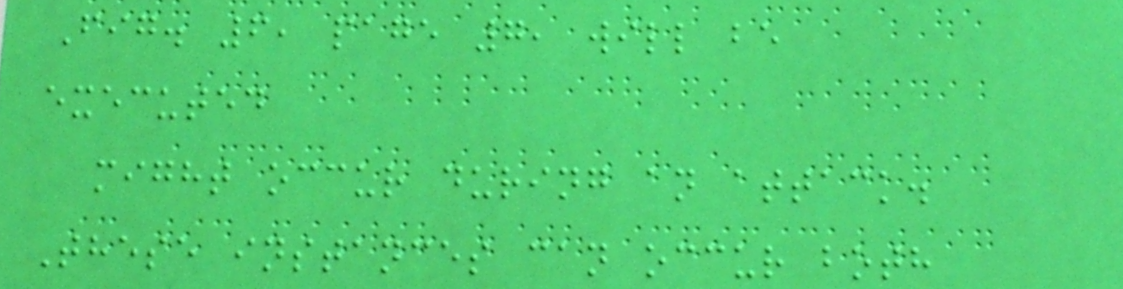Fig. 6, page 7, will be
executed
might occur during an attack.
These instances can occur both
